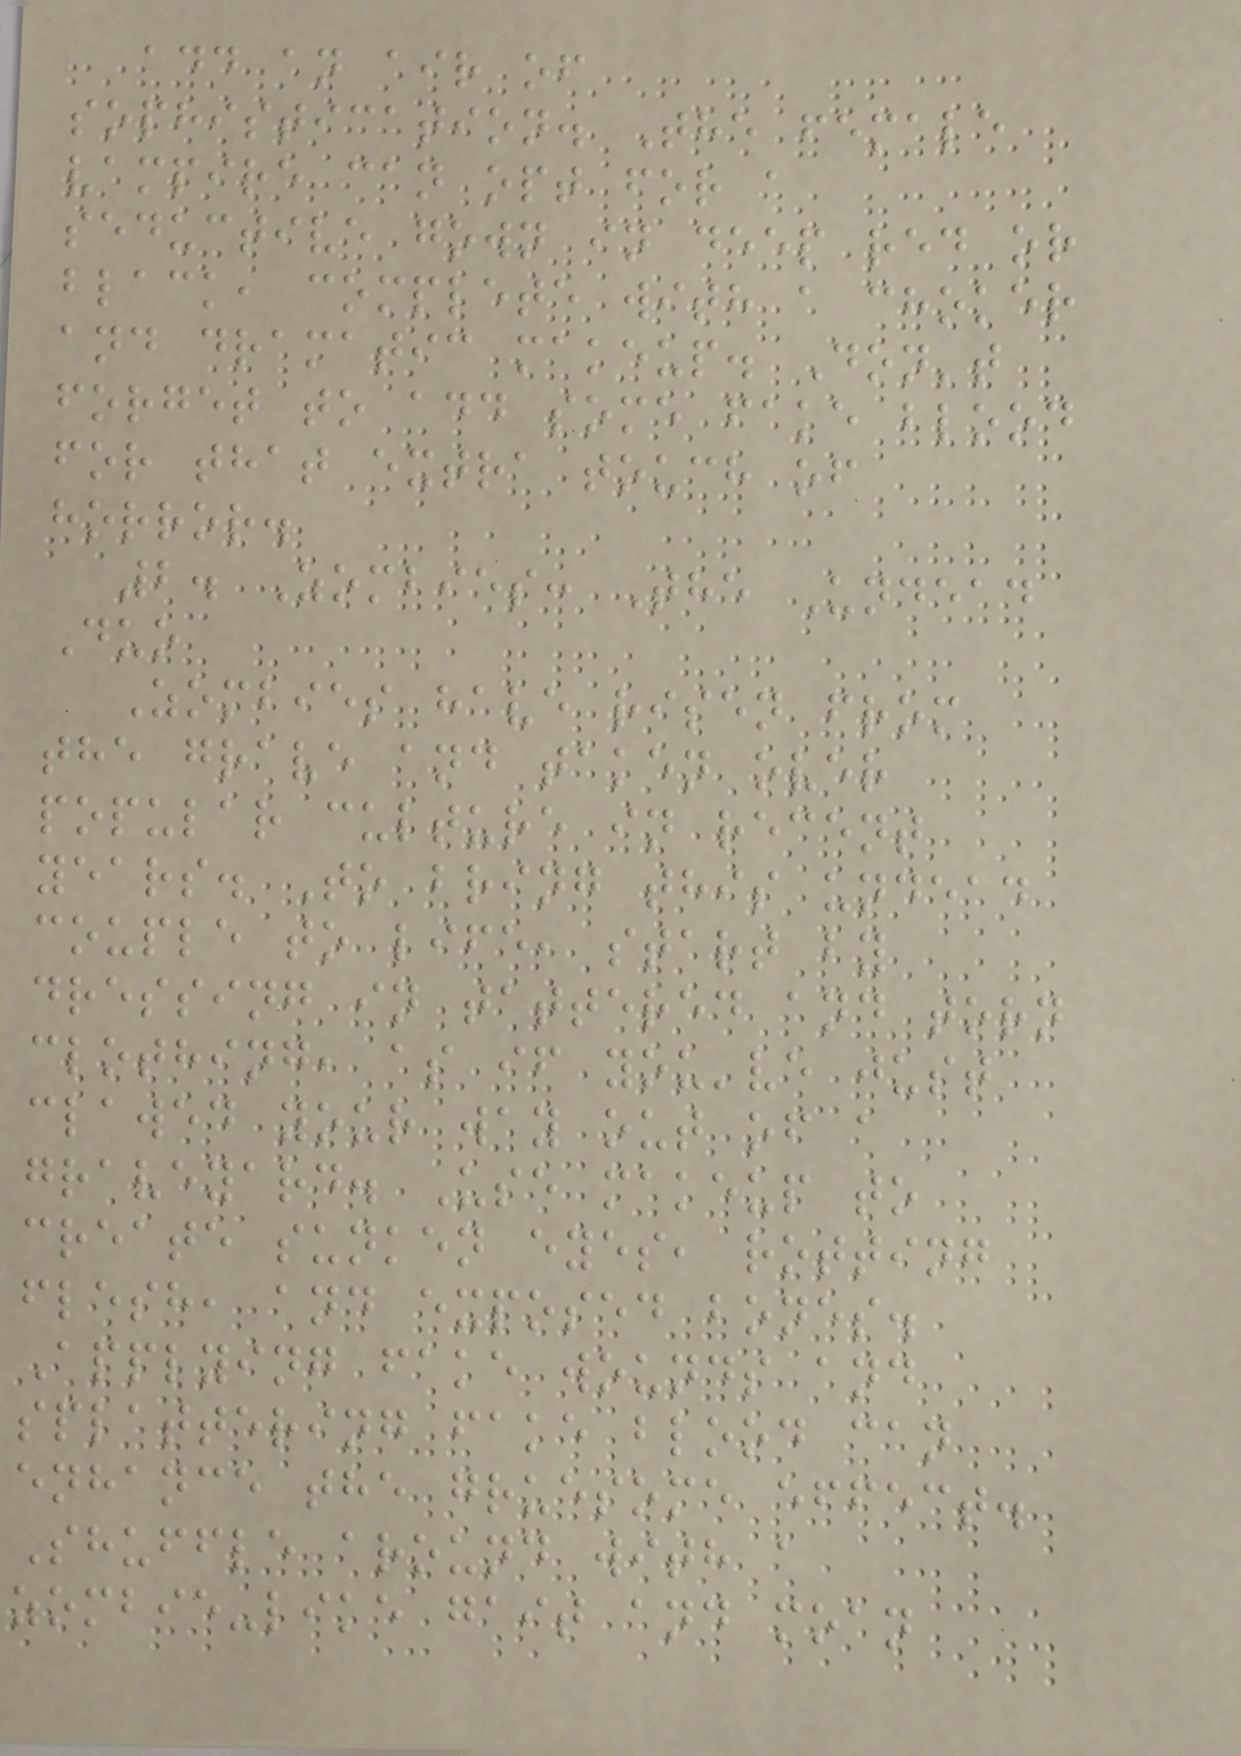add an air of
sophistication. The female
vampire can opt for a
seductive gown in deep red or
black, complete with a choker
and dramatic makeup. Don't
forget to add some fake blood
for that extra touch of
horror.
2. Zombies: The Undead
Duo
Zombies have risen from
the grave and taken over
popular culture in recent
years. To bring this undead
couple to life, start by
dressing in tattered and torn
clothing, as if you've just
clawed your way out of a
graveyard. Use makeup to
create sunken eyes, rotting
flesh, and exposed bones.
Applying fake wounds and
splattering fake blood can
enhance the gruesome effect.
Shuffle around with a
zombie-like gait and moan
